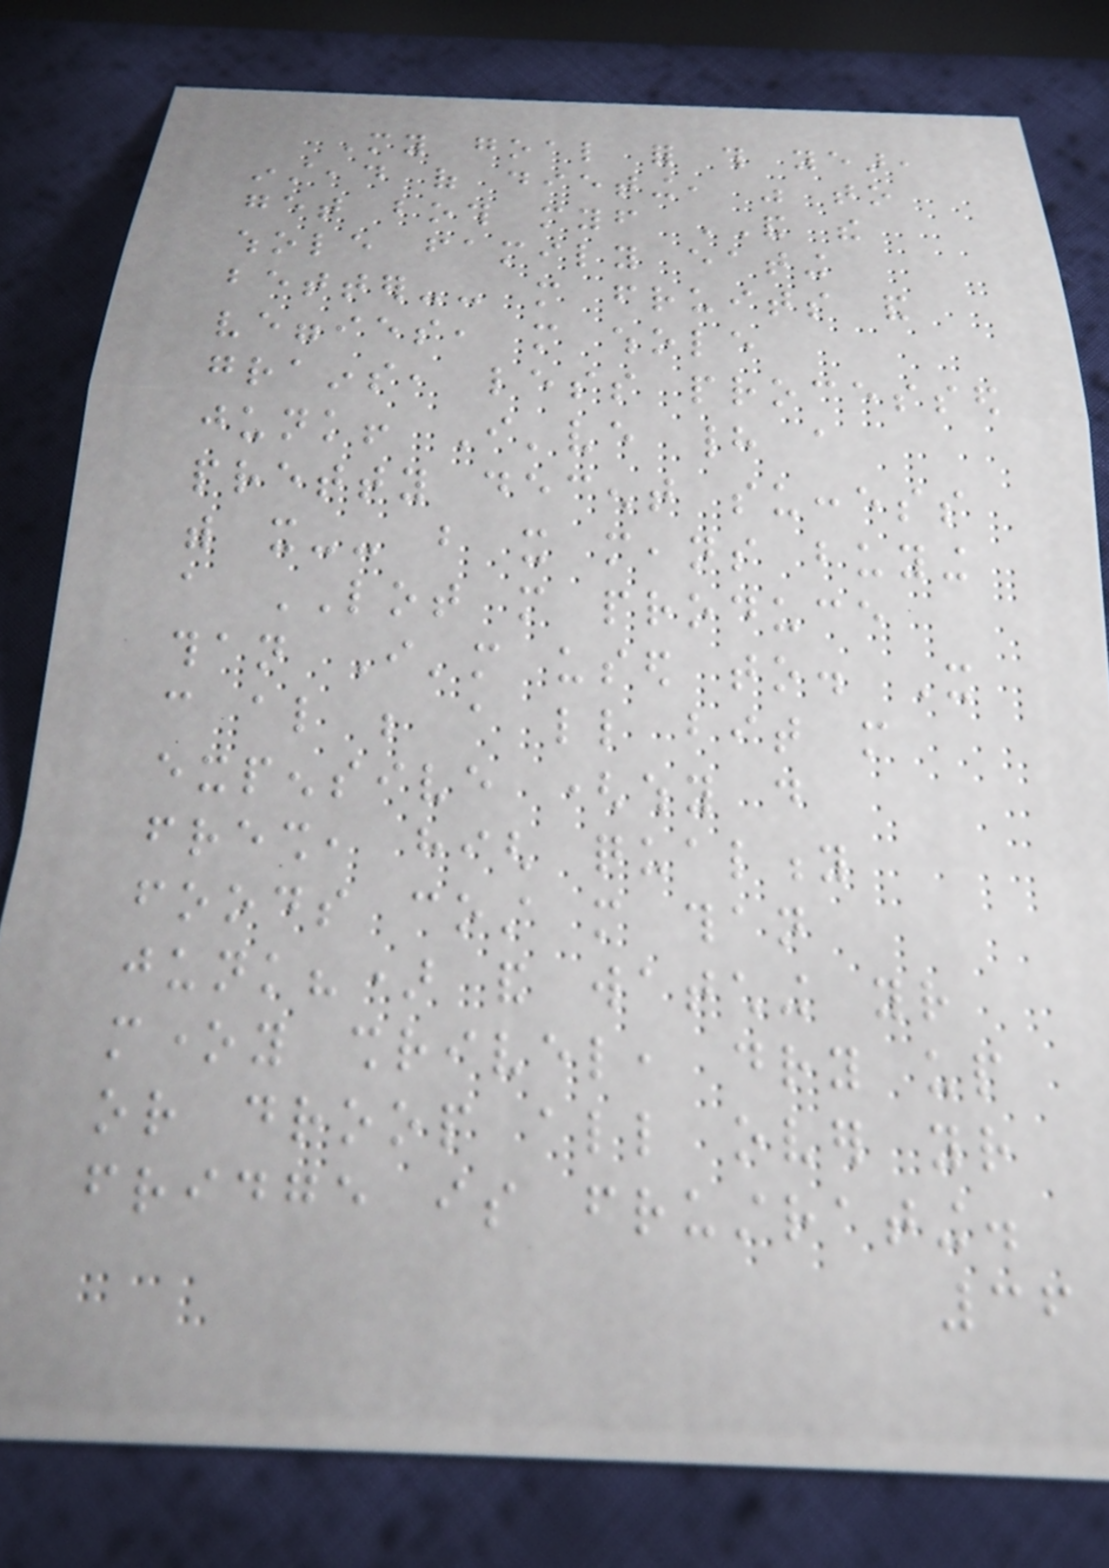My goal for this year,
instead of dieting, was to
get both myself AND the
whole family eating
better-- more fruits and
veggies, more whole
grains, less processed
junk! I've had a
pretty decent success
with it-- but it means buying
a LOT more produce
than I'm used to. It
can also be a little bit more
expensive (why do
fresh, high quality
foods cost more than
junk?) and watching your
money shrivel, dry up
or droop all over your
fridge is frustrating.
36
